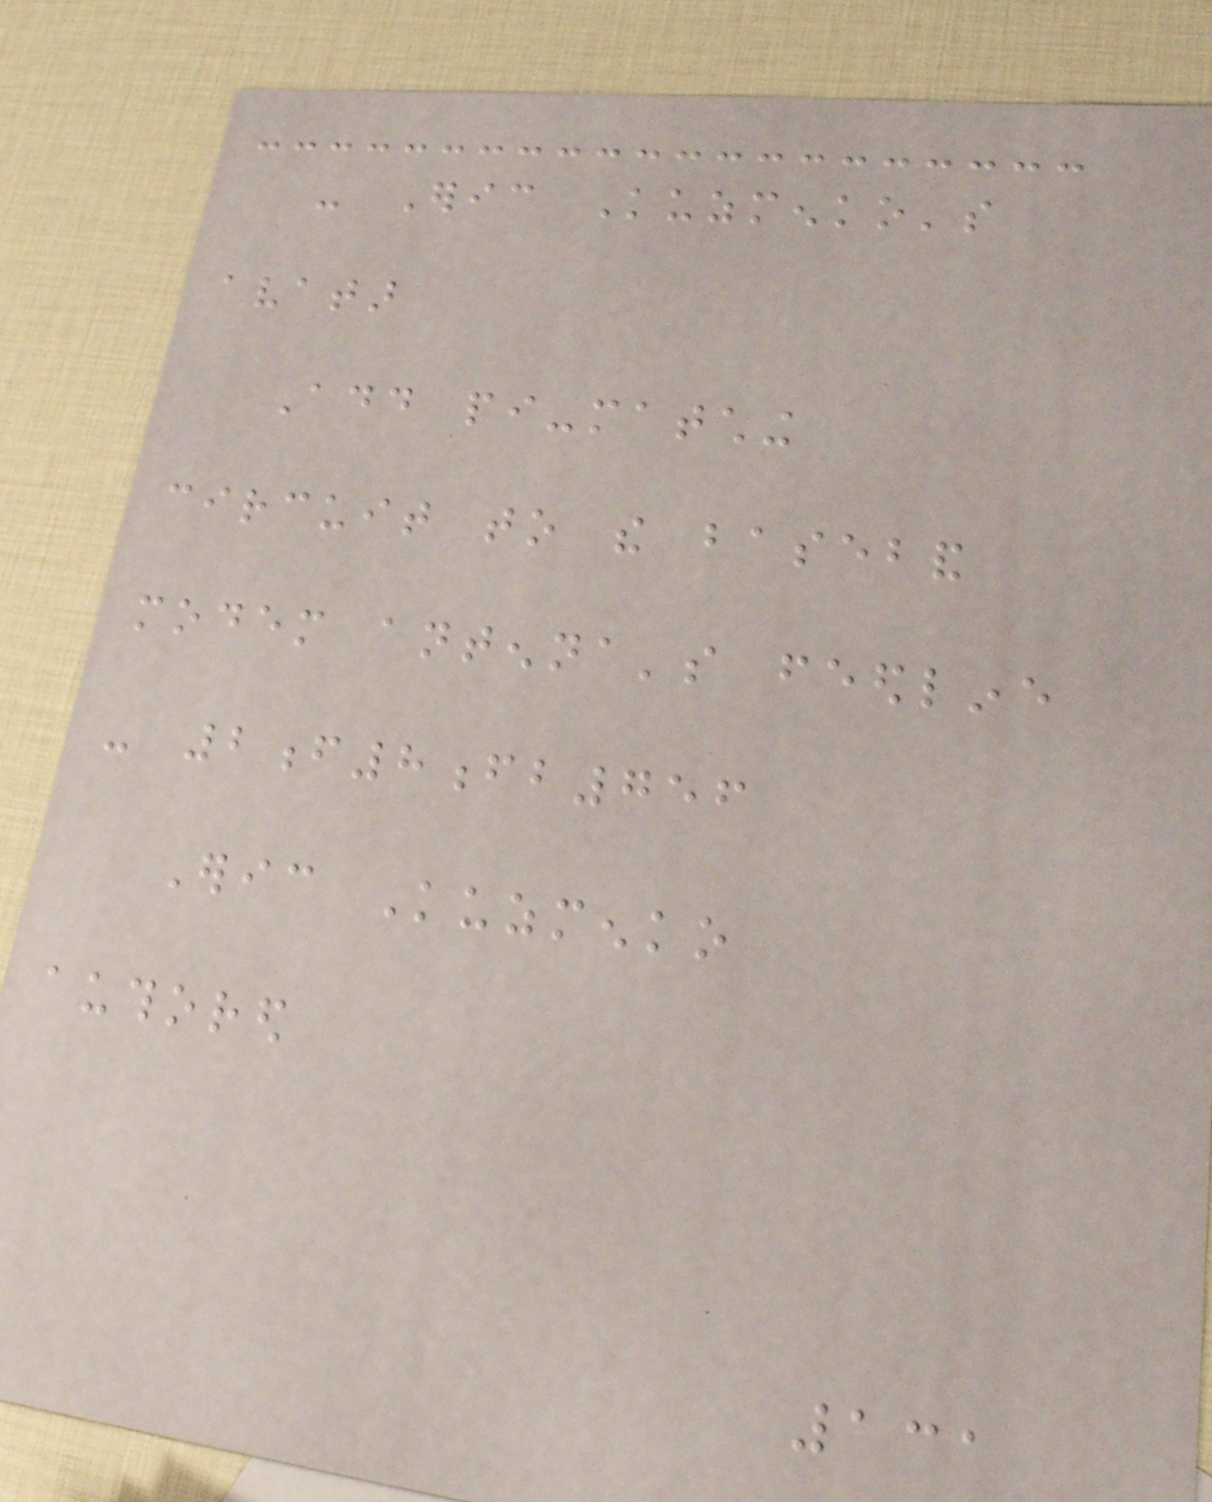- Eric Kuzmenko's
avatar
Add pi-matching
circuit to the baseband
modem antenna's feedline
- 2f8fb756
Eric Kuzmenko
authored
131
